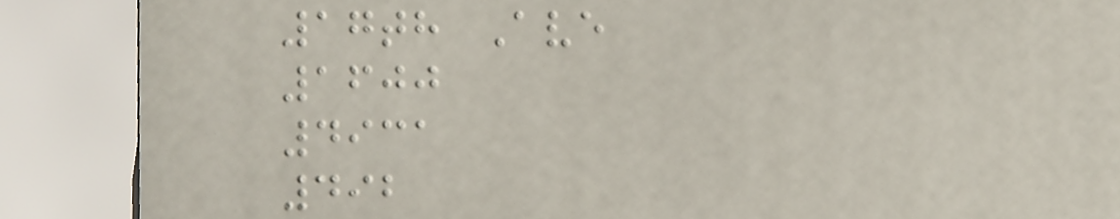17th Ave
1600
4931
492
